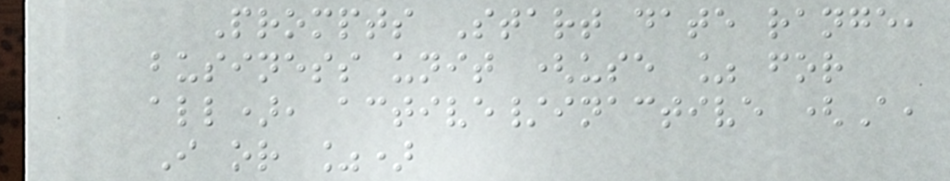Prompts Start date range,
business unit (use % for
all), active/inactive (A,
I or %)
